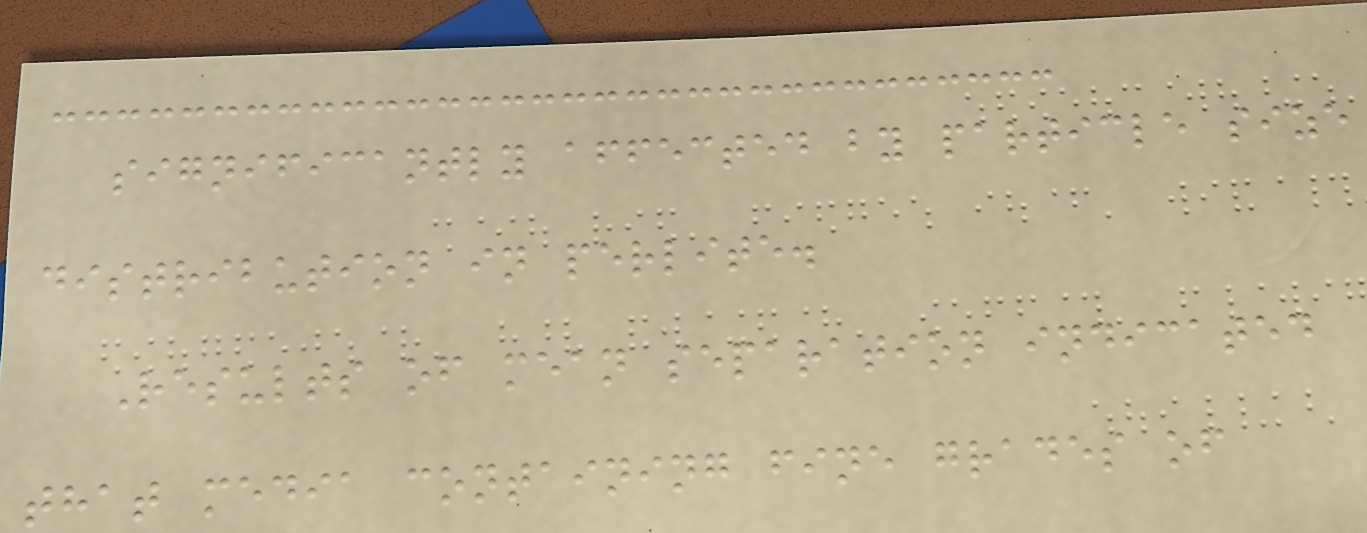significantly affected by particle size
distribution in perlite.
Results of mean separation indicated
that media containing fine grades of
